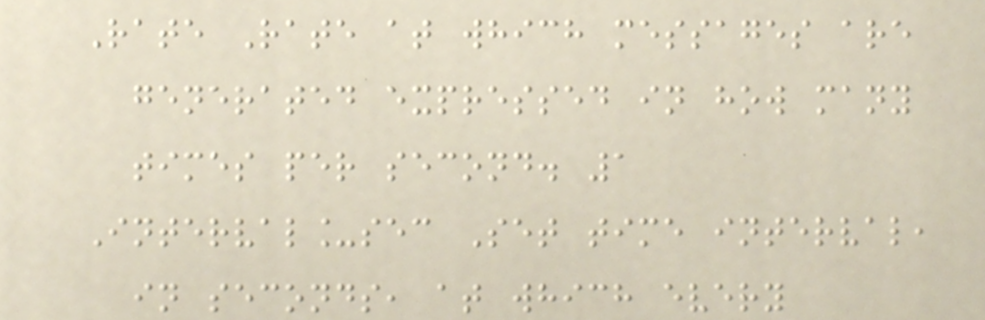Rate Rate at which messages are
generated expressed in how many
times per second. 1
Interval_sec Set time interval,
in seconds, at which every
